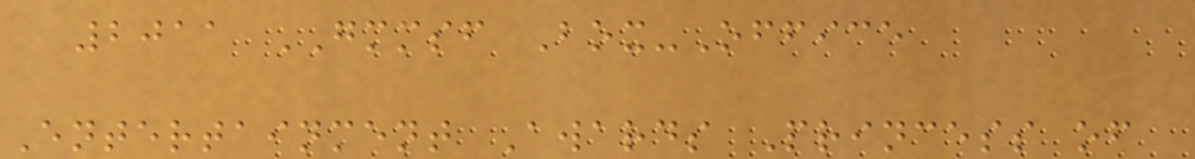2011 GMMSF Box-Office
Entertainment Awards Princess of
